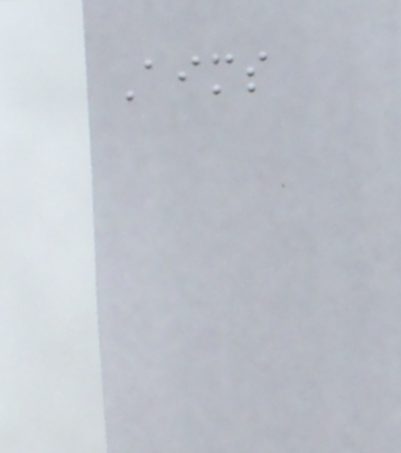Aims
